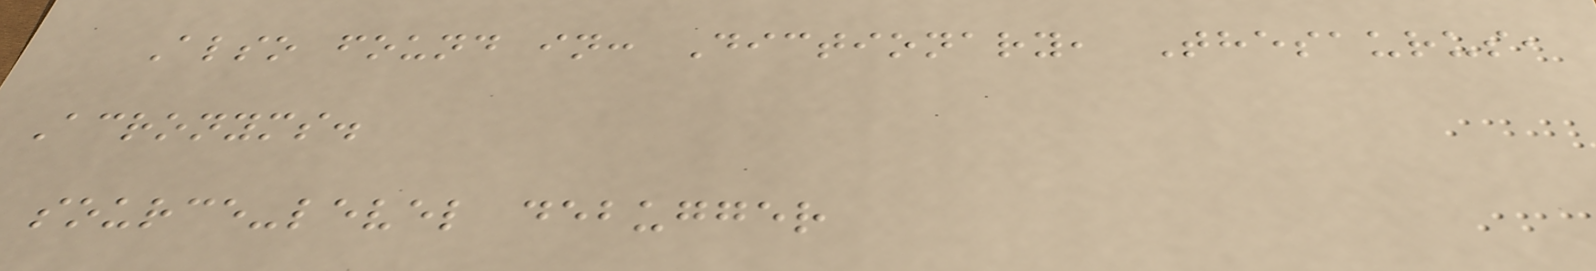Also found in: Dictionary, Thesaurus,
Acronyms.
source-level debugger
